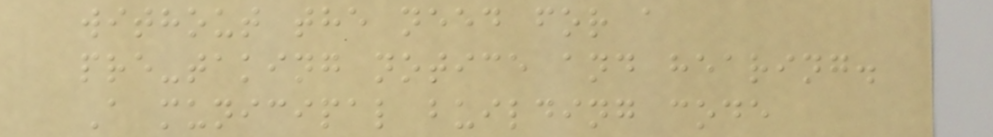without the need for a
pre-taking notice and hearing.
A municipal building code
